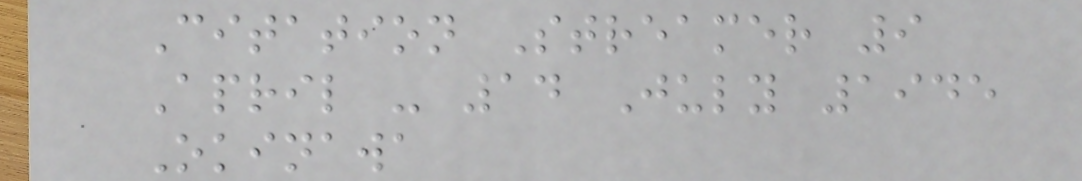Citation Streamer 9
April - 14 July 1945
Okinawa
